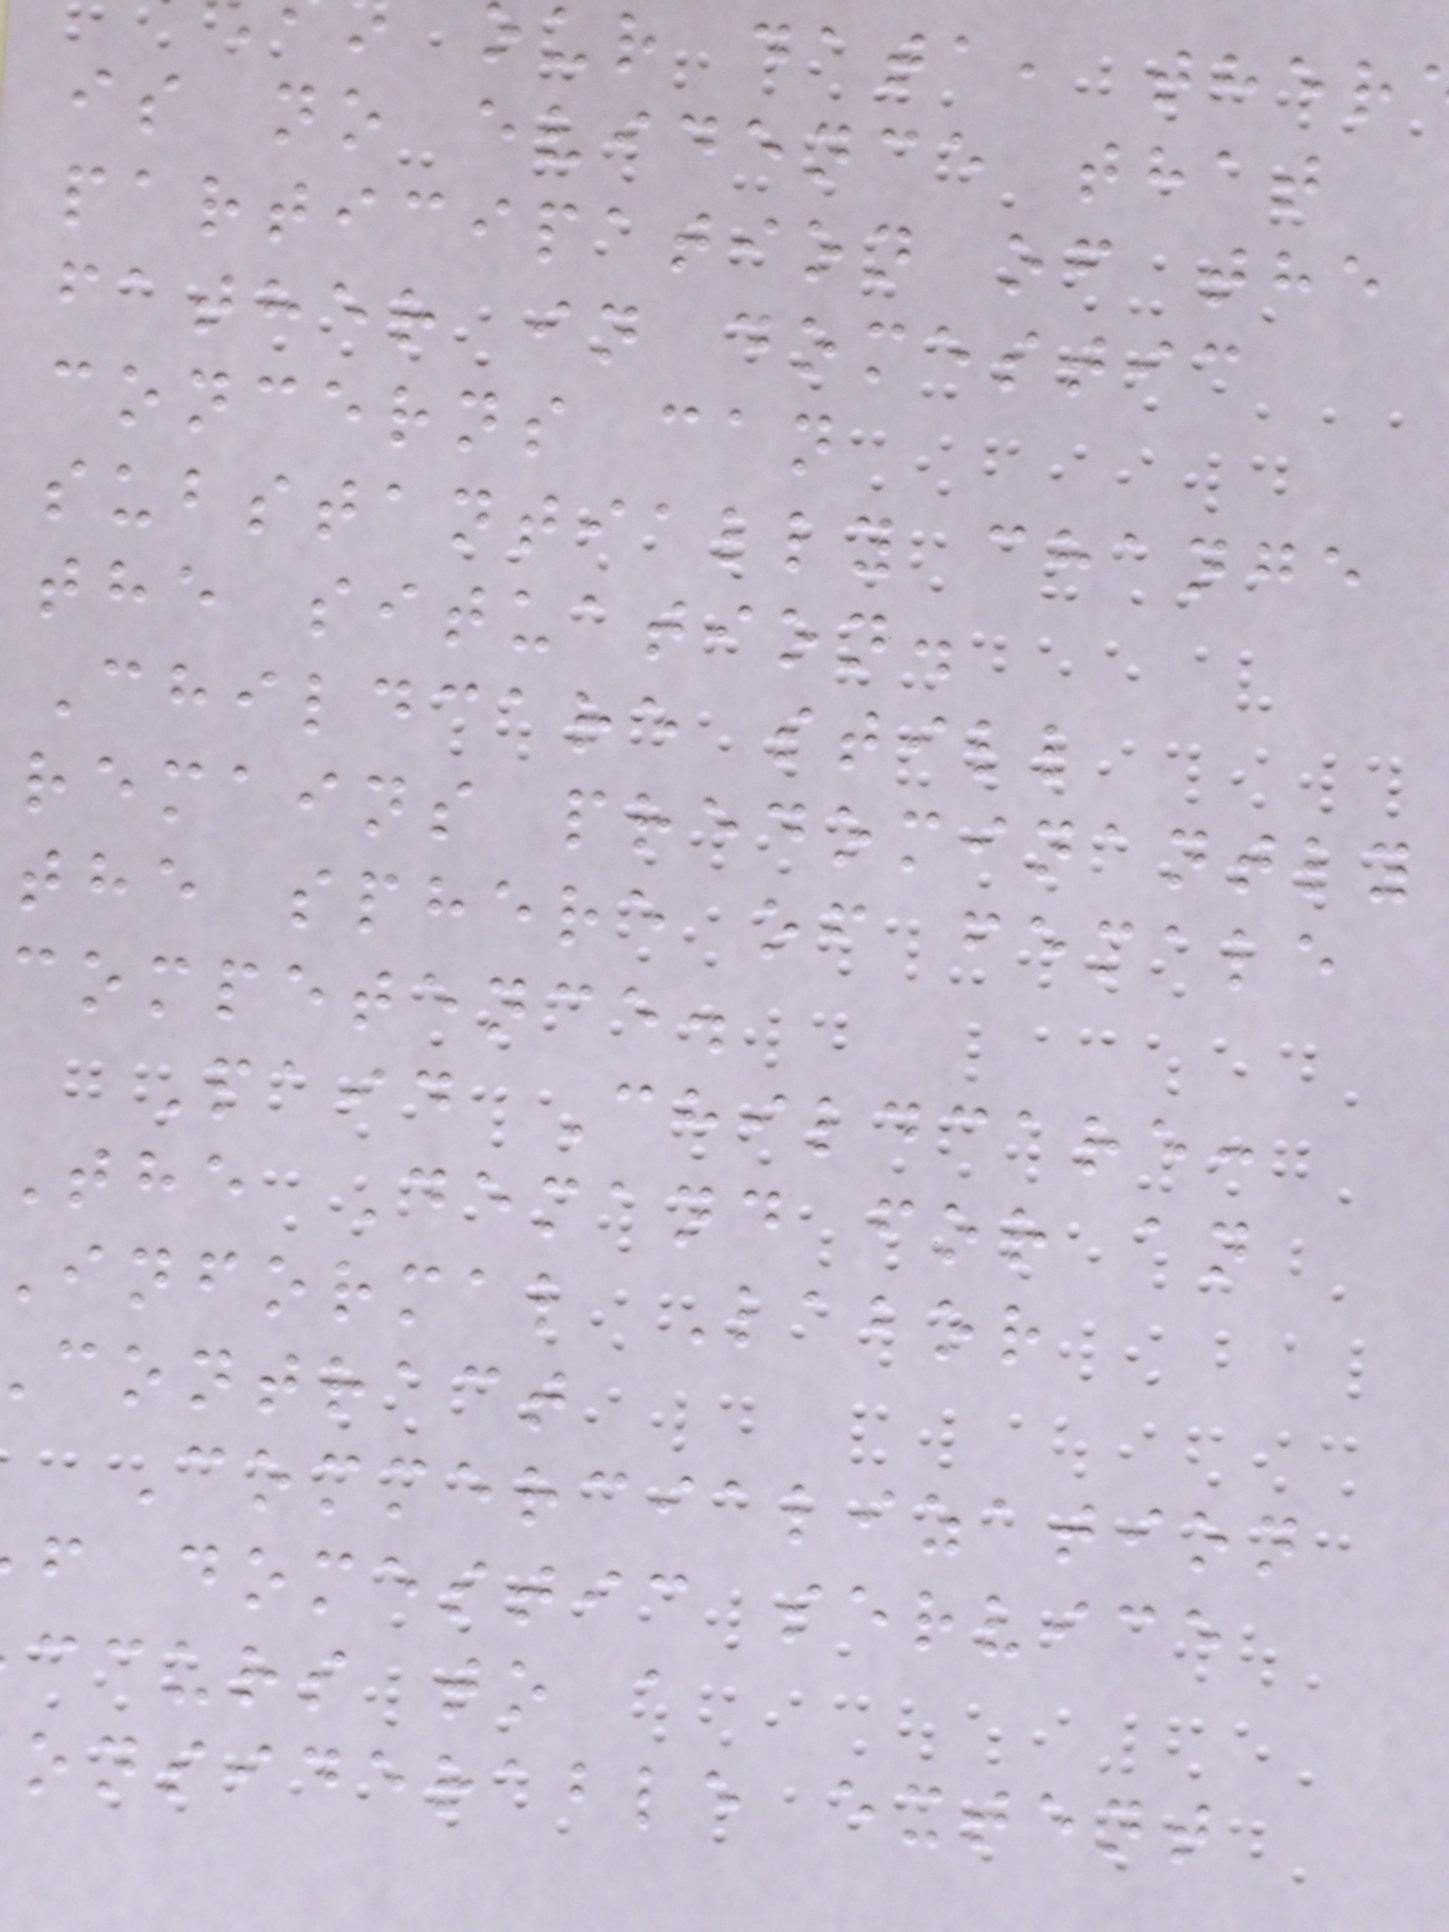our data, ther
is no evidence that
participation of the
father in domestic
concerns can
substantially change
the situation.
Childcare still
remains predominantly
the sphere of female
competence.
Paid Childcare:
the Demand for an
informal Labor
contract
Commercialization
f domestic service
ccurs to a
onsiderable extent
